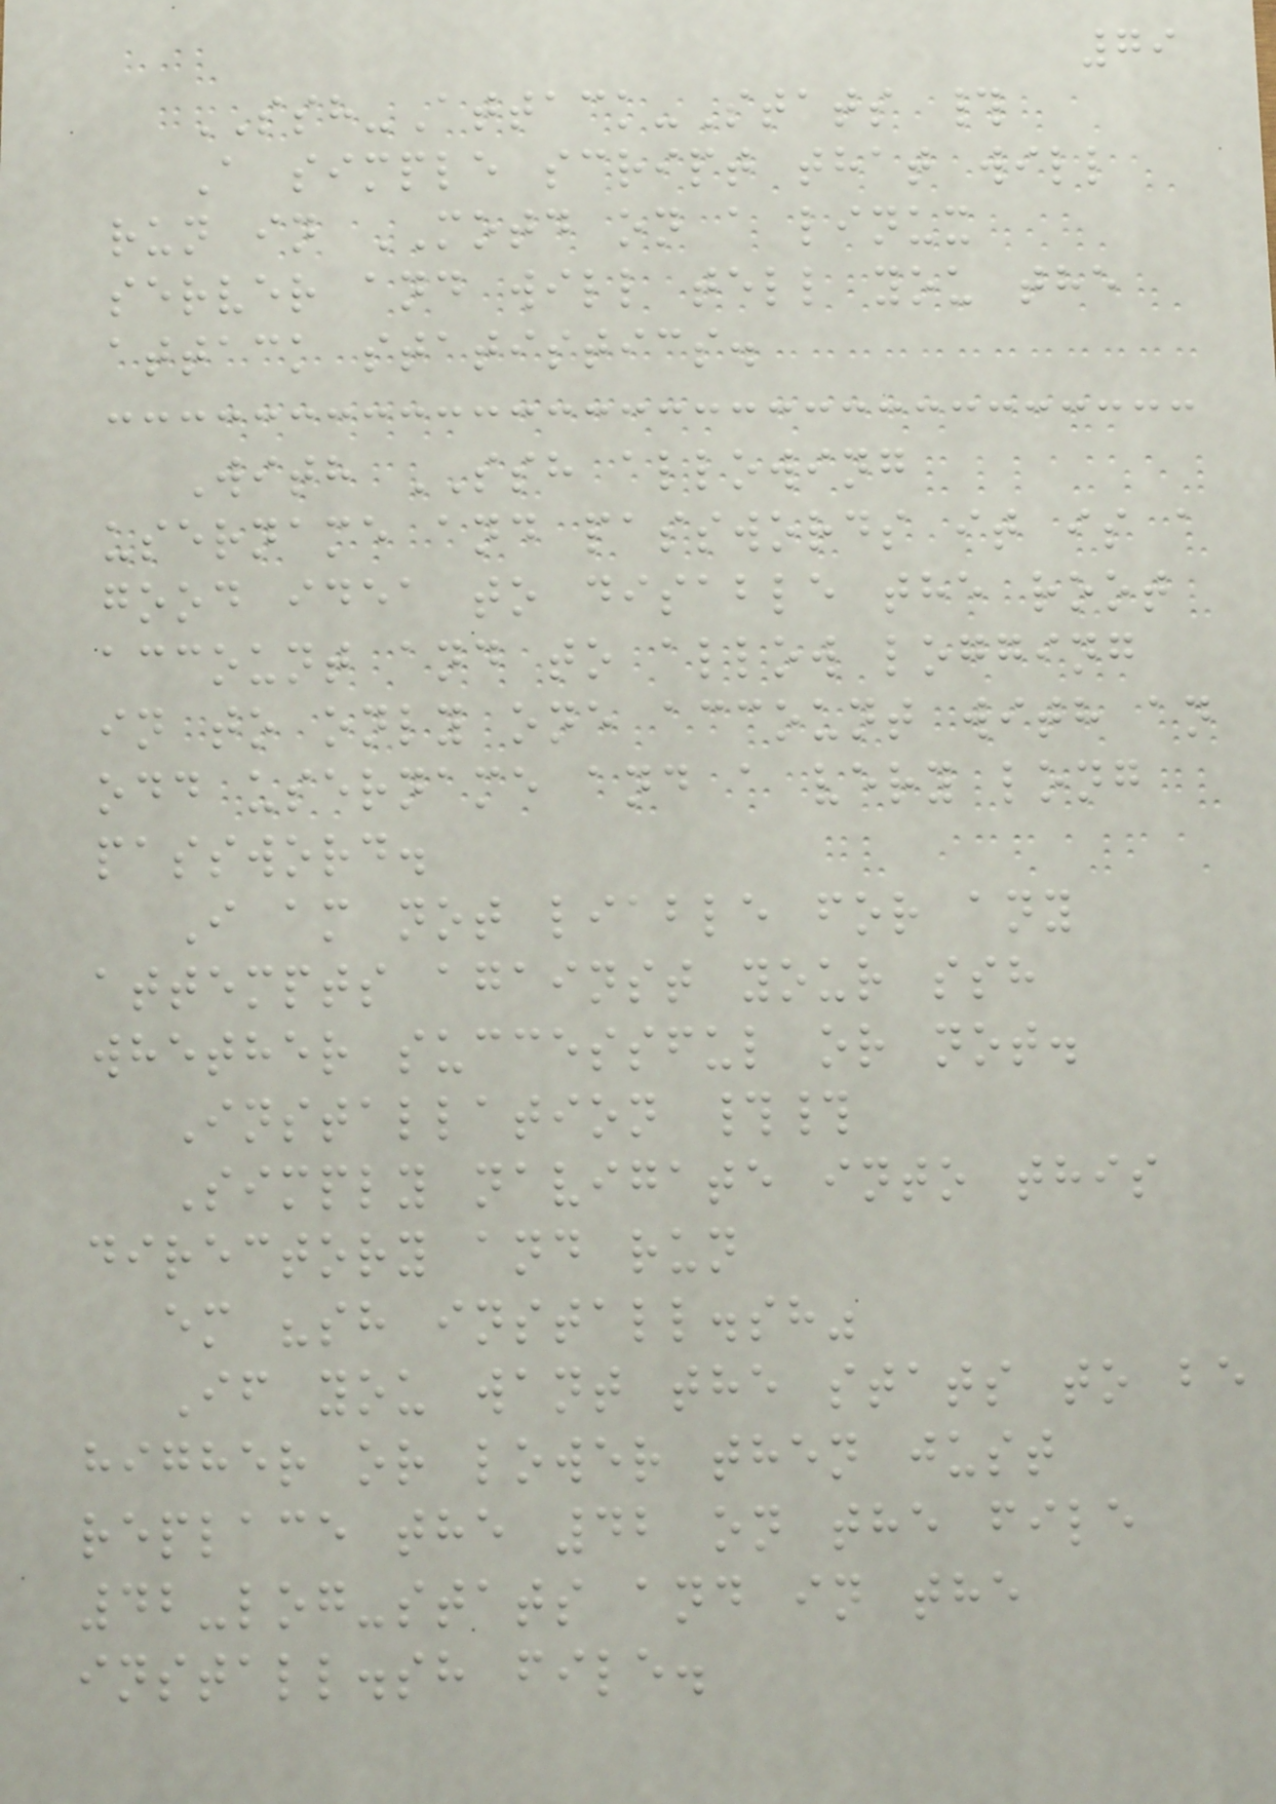79
SSH-Attack-Stats #
A simple script that will
run in MOTD on a linux
server and will tell you the
attack statistics.
With SSH allowing
username and passwords it is a
good idea to disable the root
account and to allow logging
in to only one account with an
odd username and a very long
password.
I am not liable for any
attempts against your ssh
whether successful or not.
Installation ##
Simply navigate into this
directory and run
em "sh install.sh"
If you want the stats to be
higher or lower then just
replace the 42 on the file
42-log-stats and in the
install.sh file.
